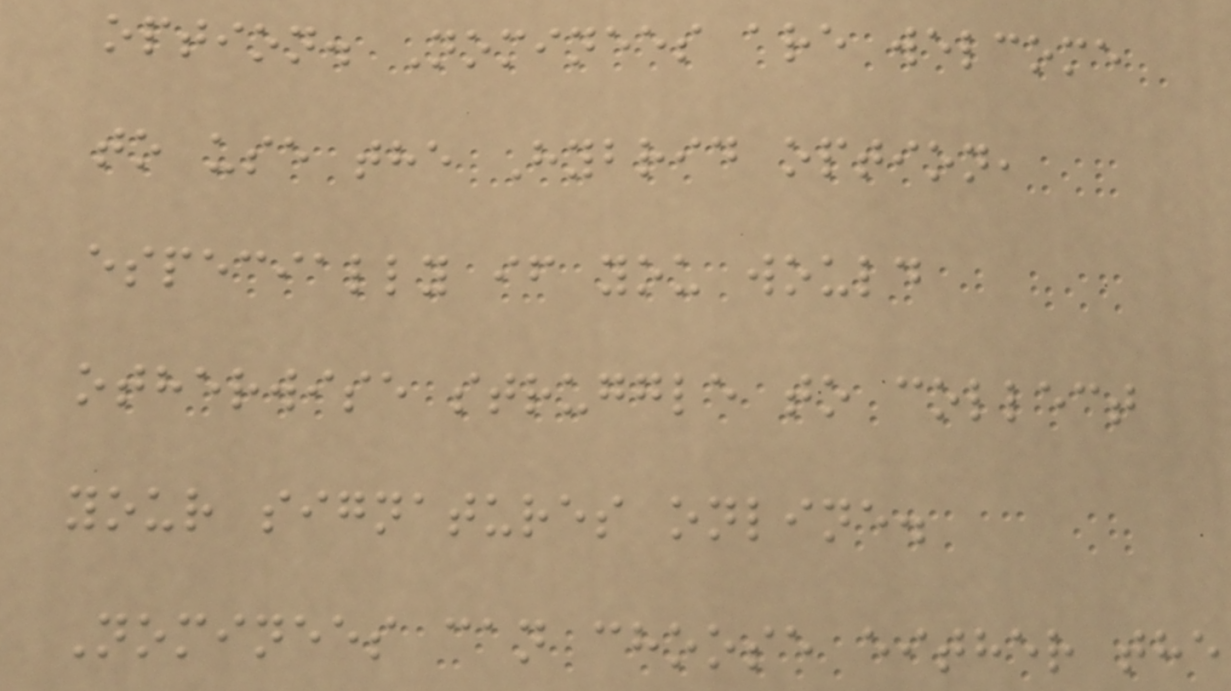option. Nominees are welcome
to use the Hybrid option,
especially if you would
otherwise struggle to collect
your signatures online.
Nominees can choose either the
